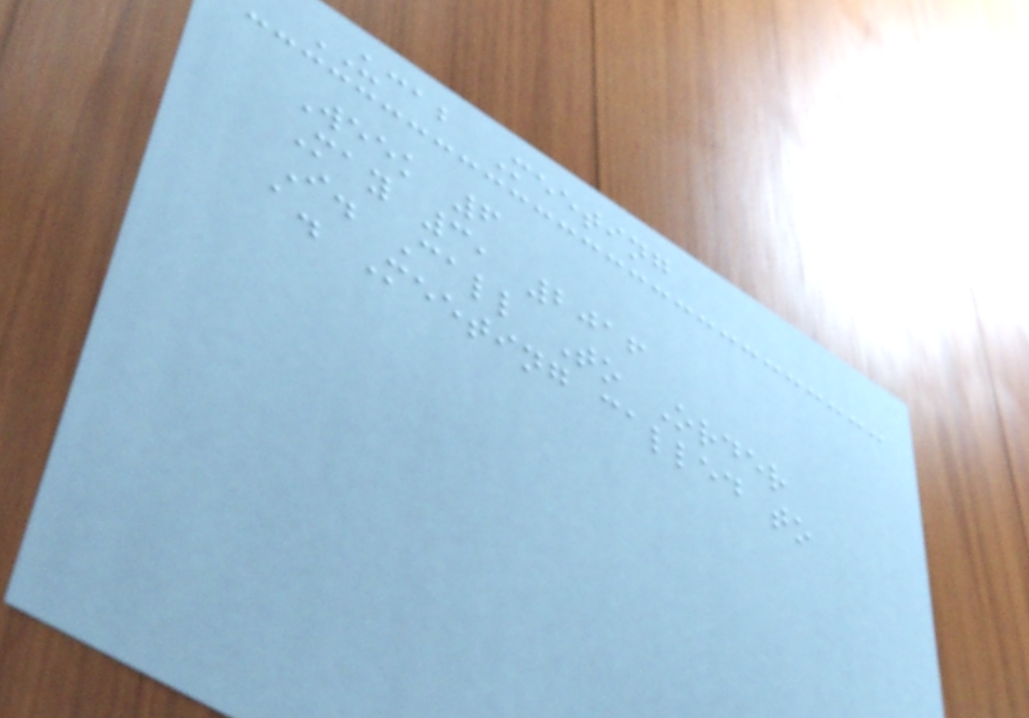UCAB Meeting
Week 6
May 3, 2016
I. Call To Order
a. Meeting called to
